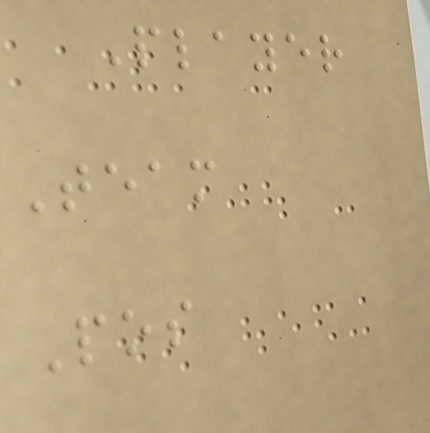Player
Team
Pos
